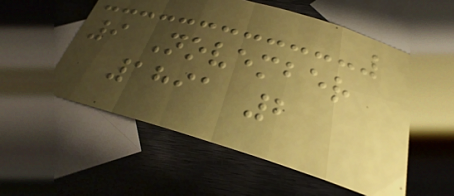9 November
1891 2
